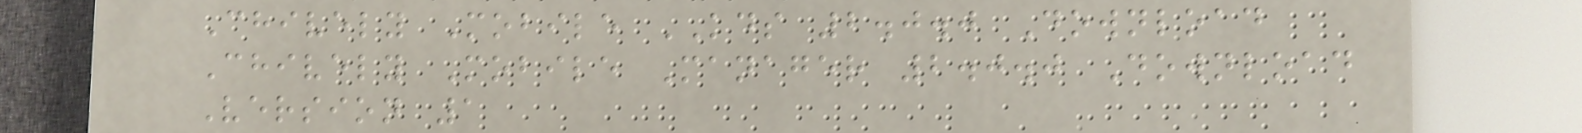Chively Mobile KDS 2.0.0 Download
Chively Mobile Manager 2.0.0 Download
Version 1
